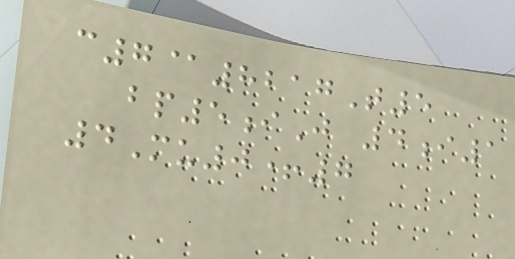c7@8217T5
bp5iJ 4i1
4Mu0+7
